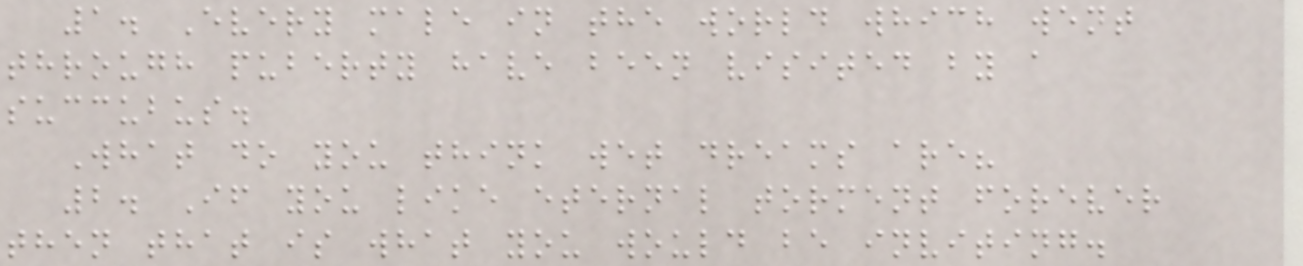1. Every male in the world which went
through puberty have been visited by a
succubus.
What do you think wet dreams are?
2. If you like eternal torment forever
then that is what you would be inviting.
